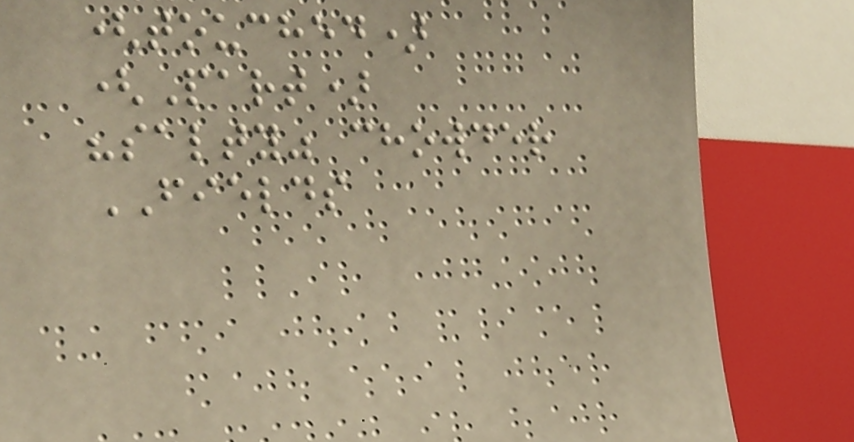(touched)
(Part)
"salty" chowder
FIELDS
